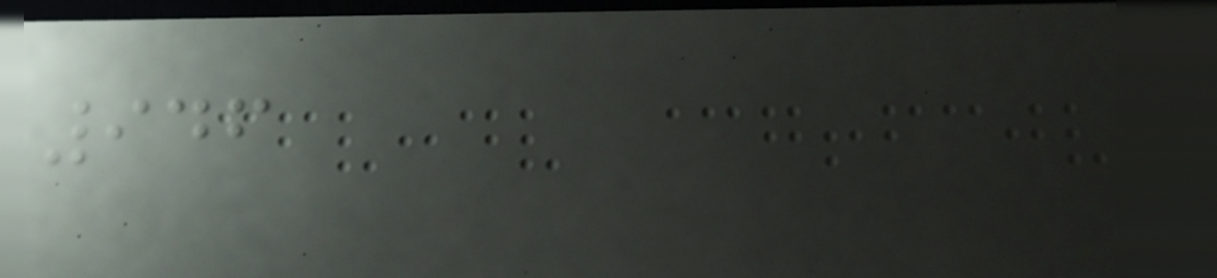946
